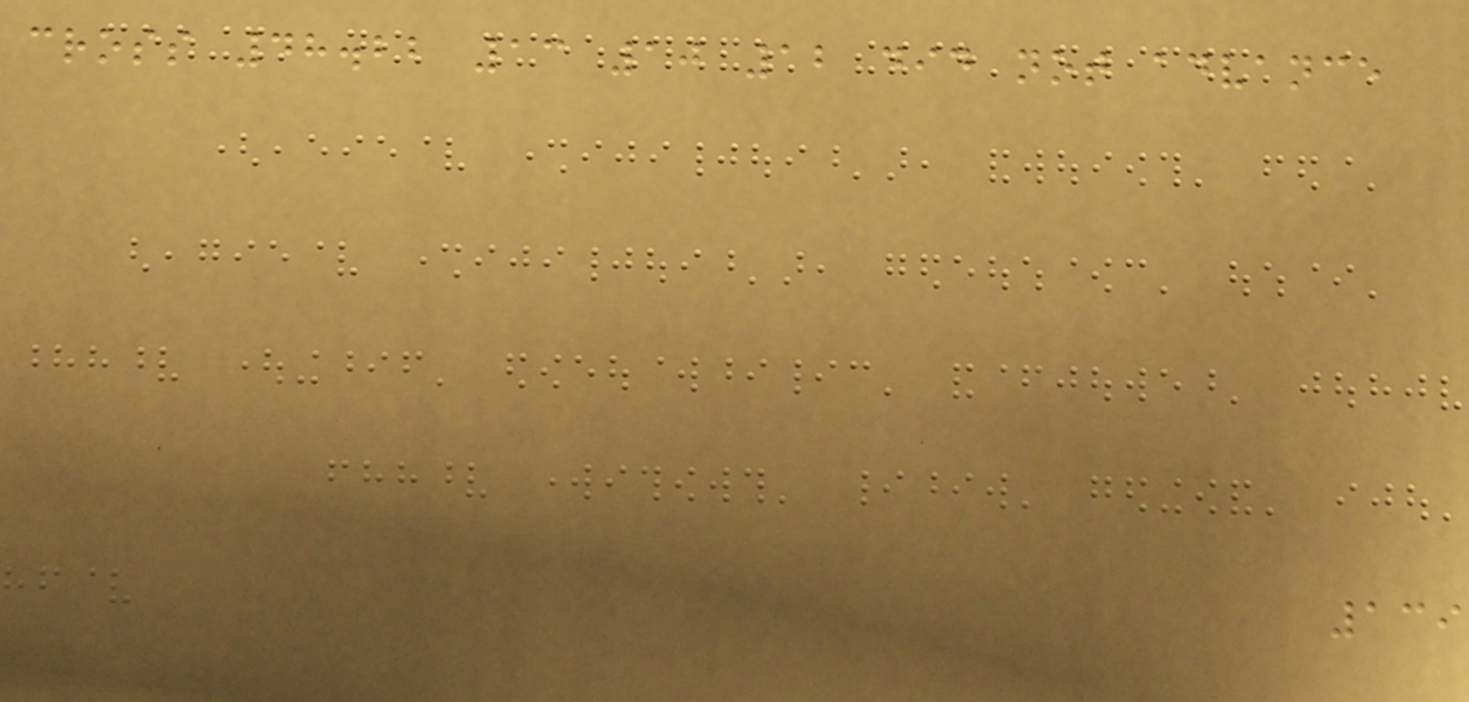cross 48.22 13 10 12 did not advance
139
